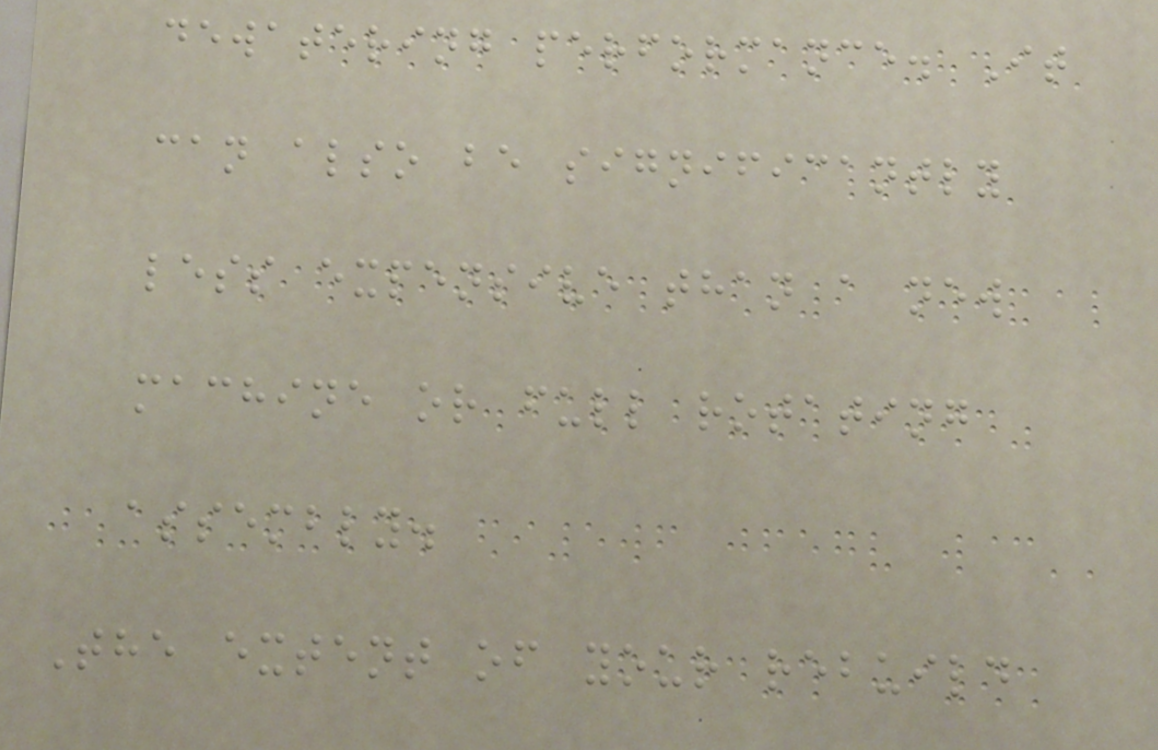dewatering performance. It
can also be significantly
less expensive than a new
machine or full rotating
assembly.
The extent of your rebuild
